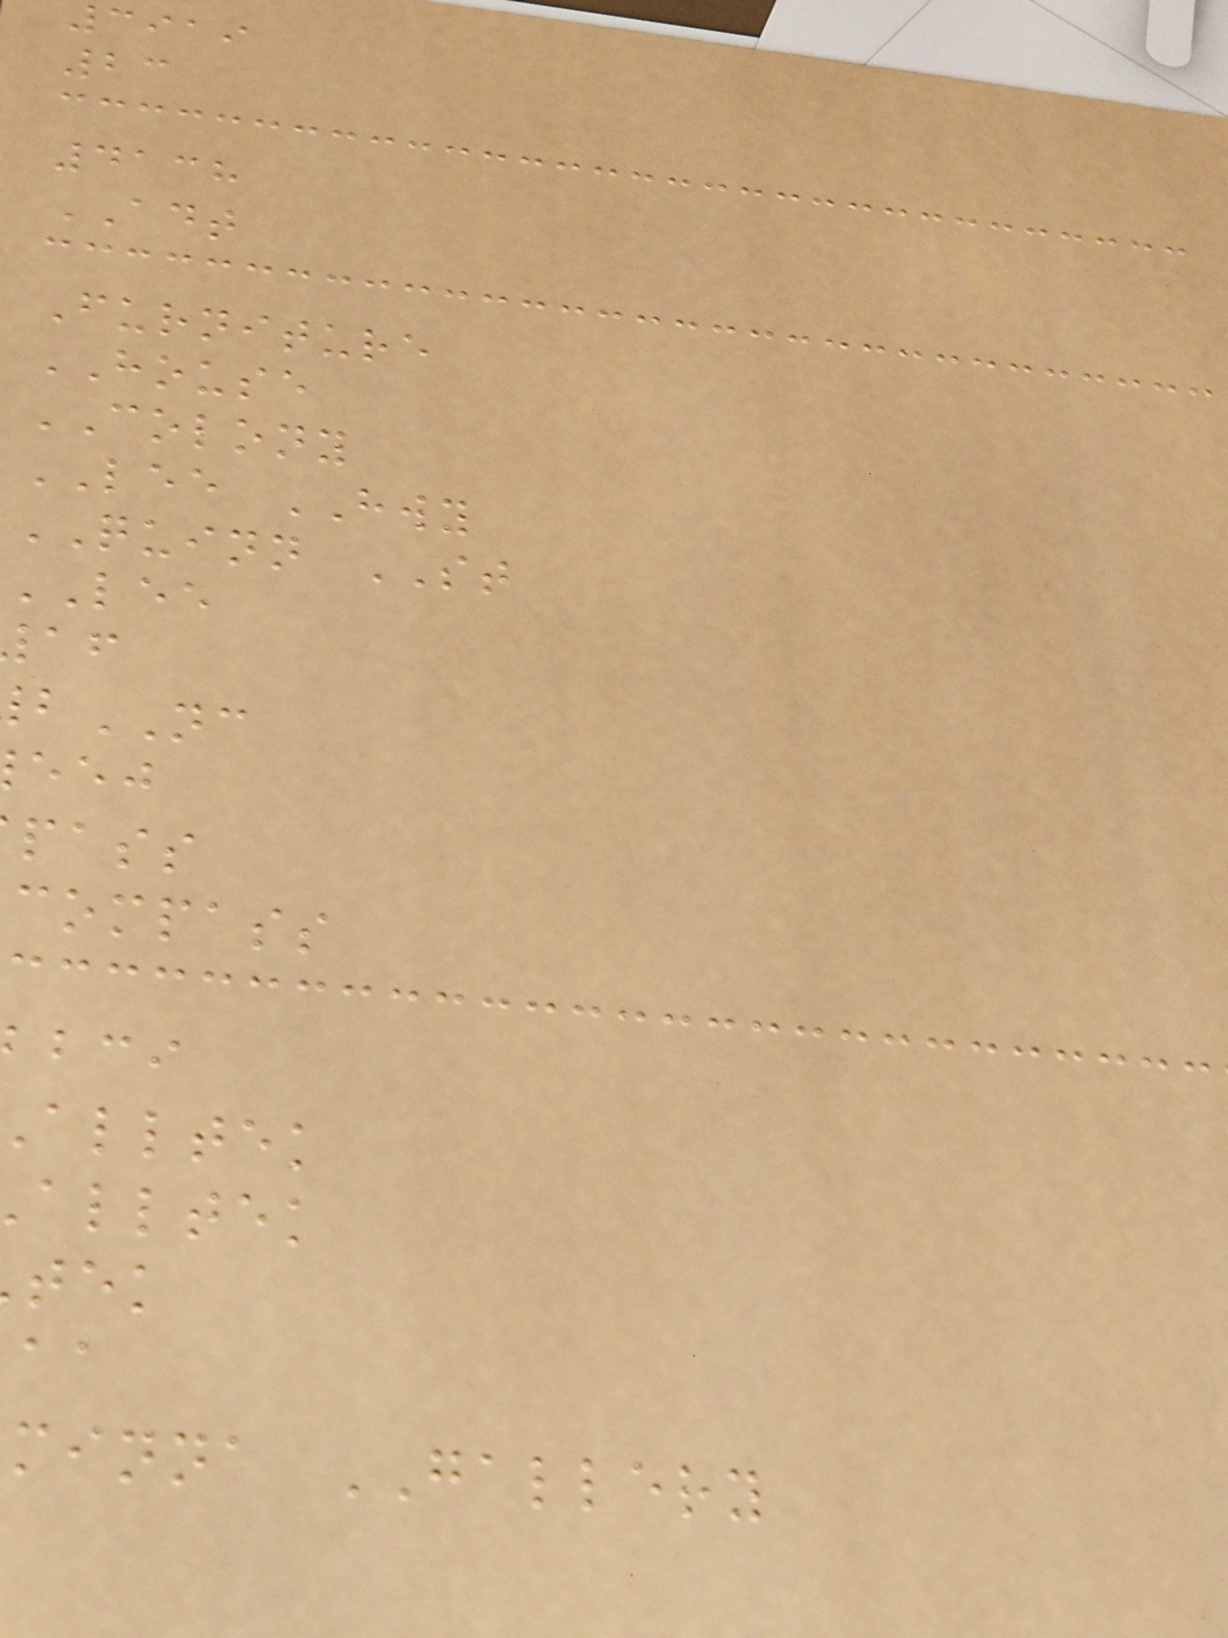ciai
23
4138
ADT
Furniture
HOUSE
COLONY
LEE HWY
QUINN ST
LEE
NC
pass
compass
alltek
alltek
minna GALLERY
